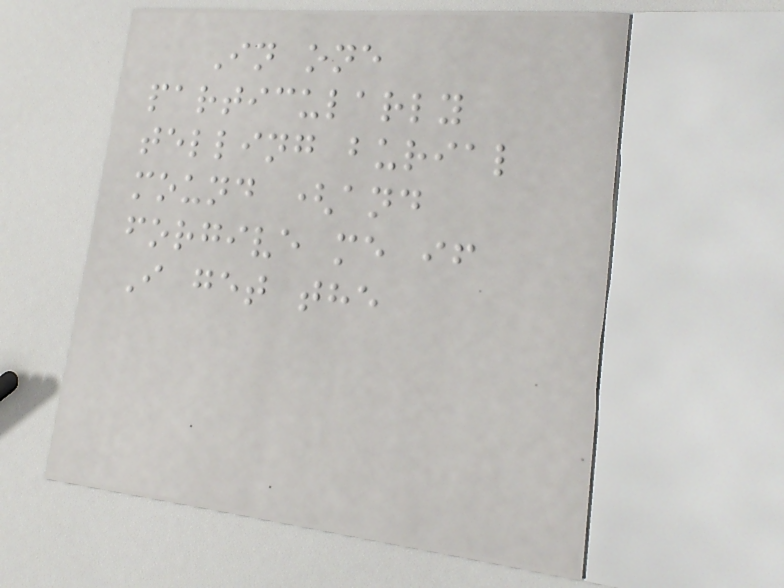In one
particularly
telling burial
mound (and
forgive me if
I get the
